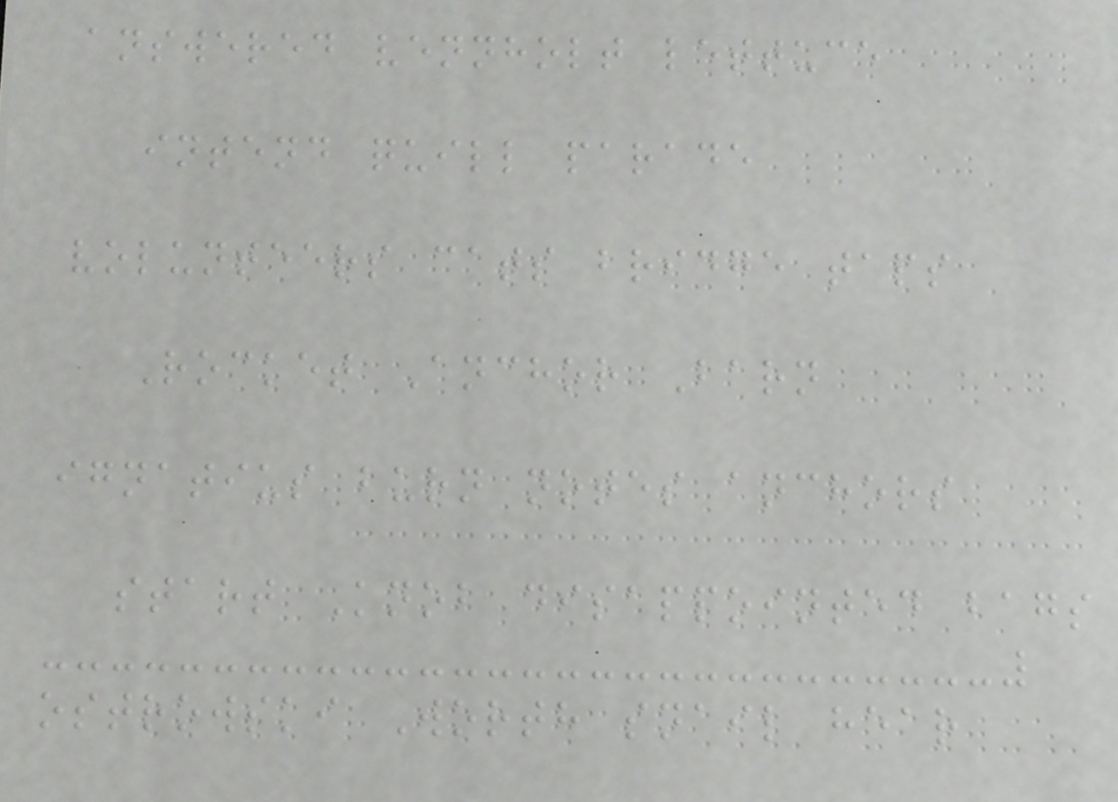answered vennholt lettuce
intend quill parade
volunteers cats bridge taps
Rocket Anchor Barn
ignatius burn notes anchors
start Knob disappointed bags
ostrowski Worth snail hear
